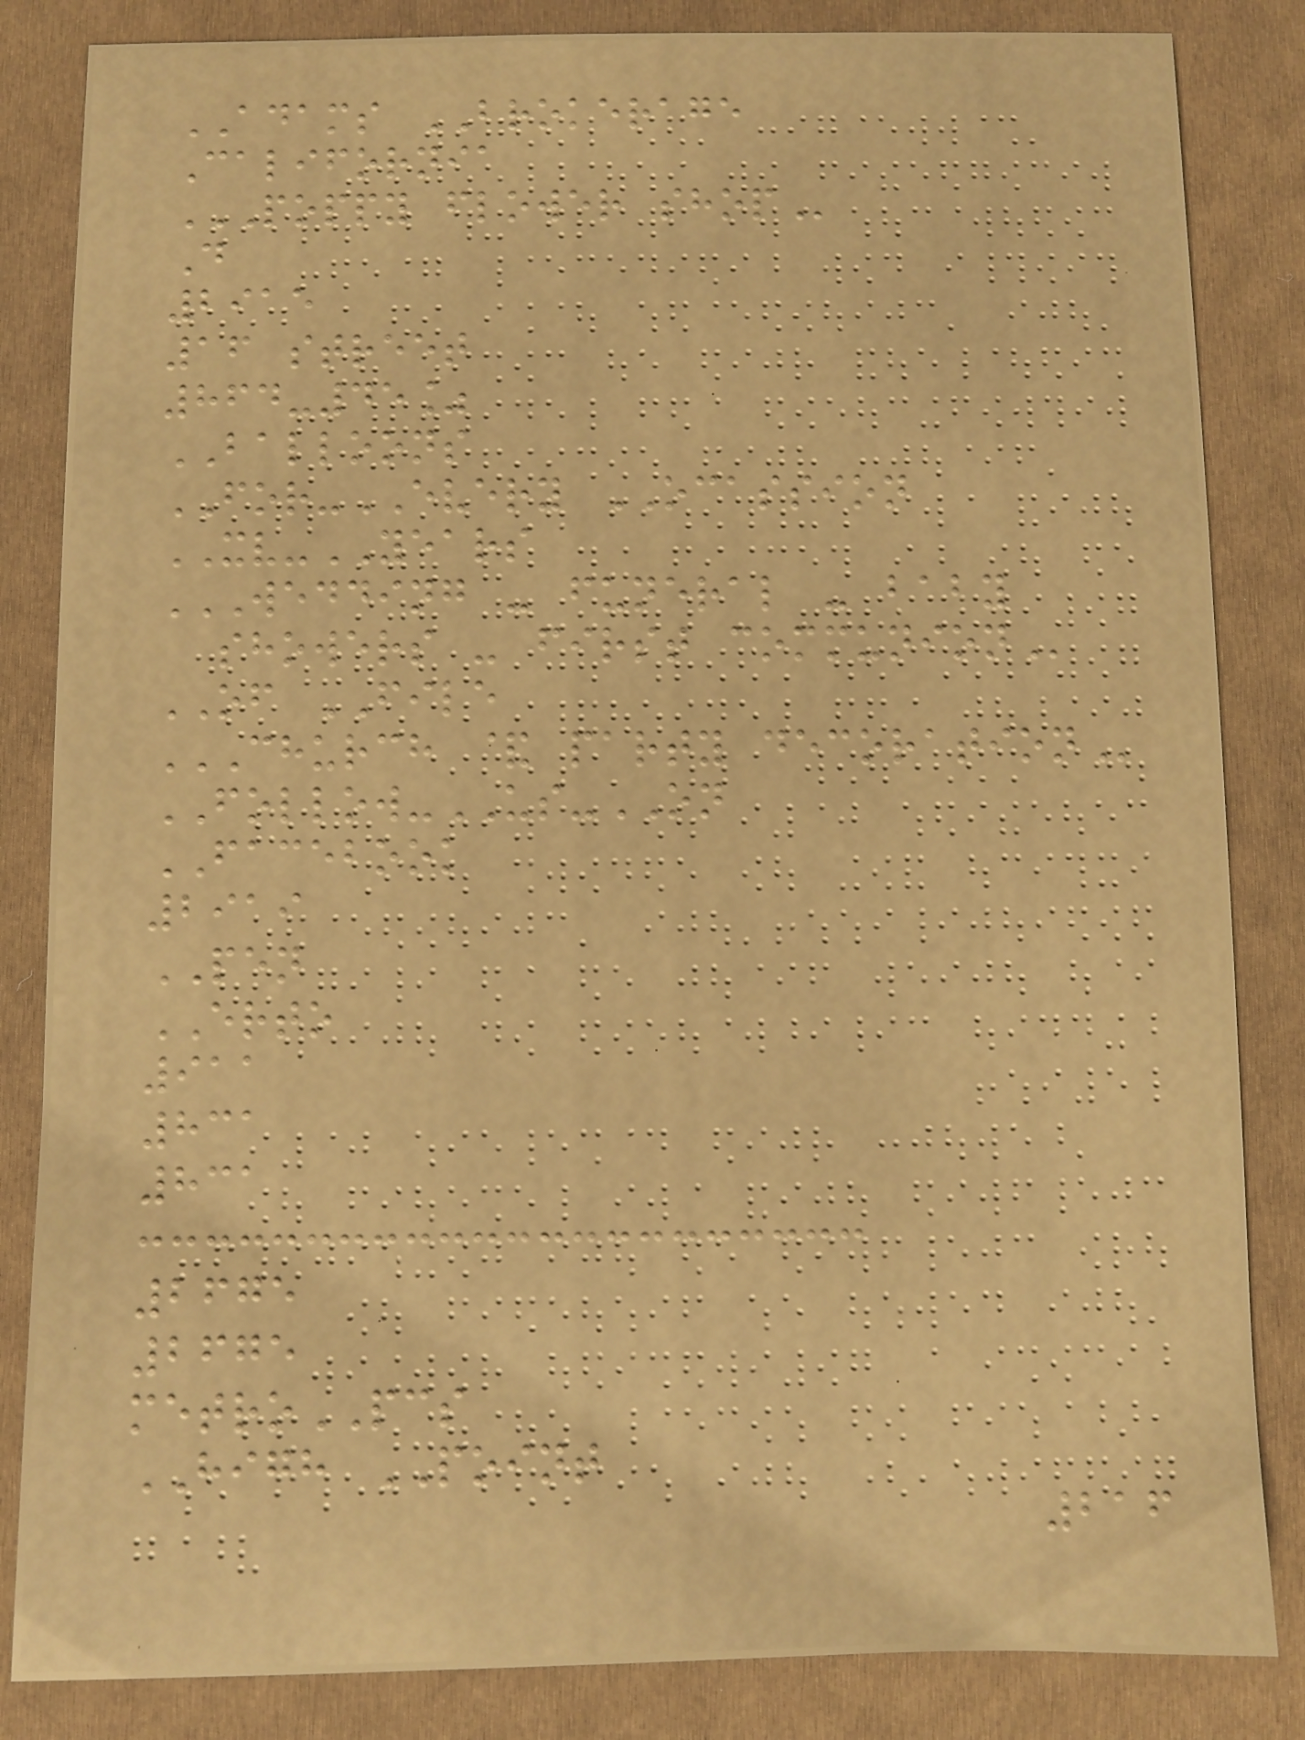ADAMS BROKERAGE
California
POPPY FLOWER SHOP
D
2915
16 street
864-45%
BALLOONS
FOR-EVERY OCASSION
XV-YEARS
WEDDING - FUNERAL - BABY
SHOWERS - FIRST COMMUNION
OF FILE
CHURCH & PARTY DECORATION
FOLLOW-US-ON
FACEBOOK
2919
PEN
ERTO
911
831
831
2675
2675
metroPCS
HIGH POINT
216
